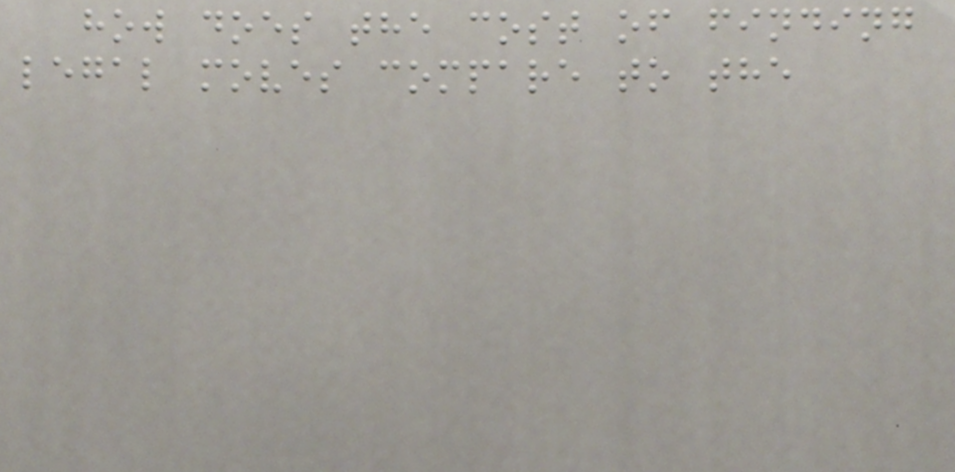how does the cost of finding
legal moves compare to the
